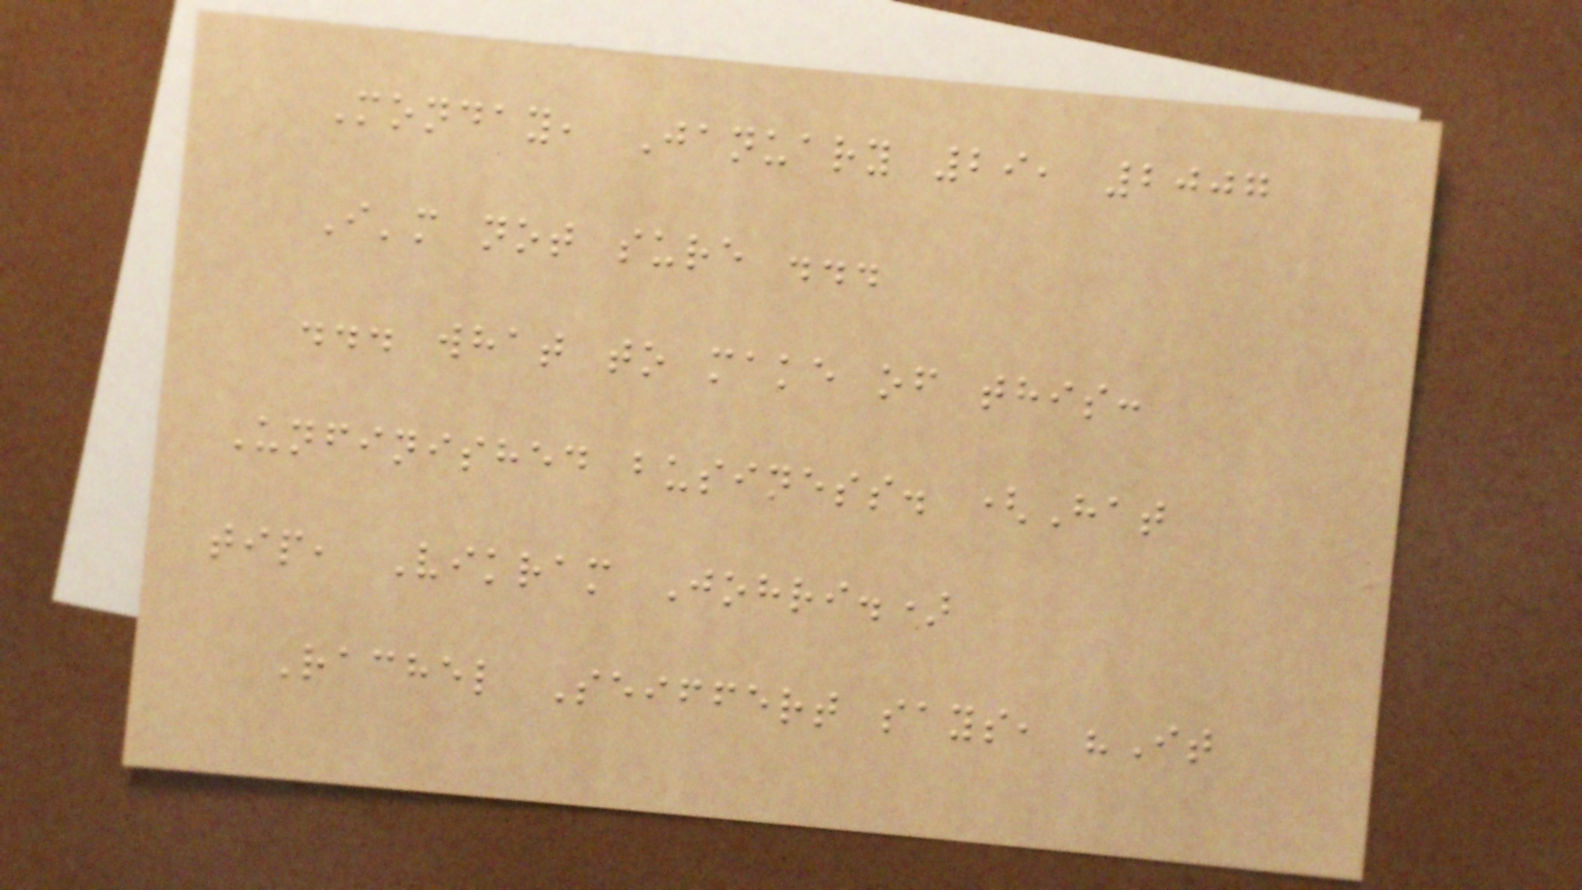Monday, January 29, 2007
I'm not sure ...
... what to make of this:
Unfinished business. (Hat
tip, Vikram Johri.)
Rachel Seiffert says, "It
